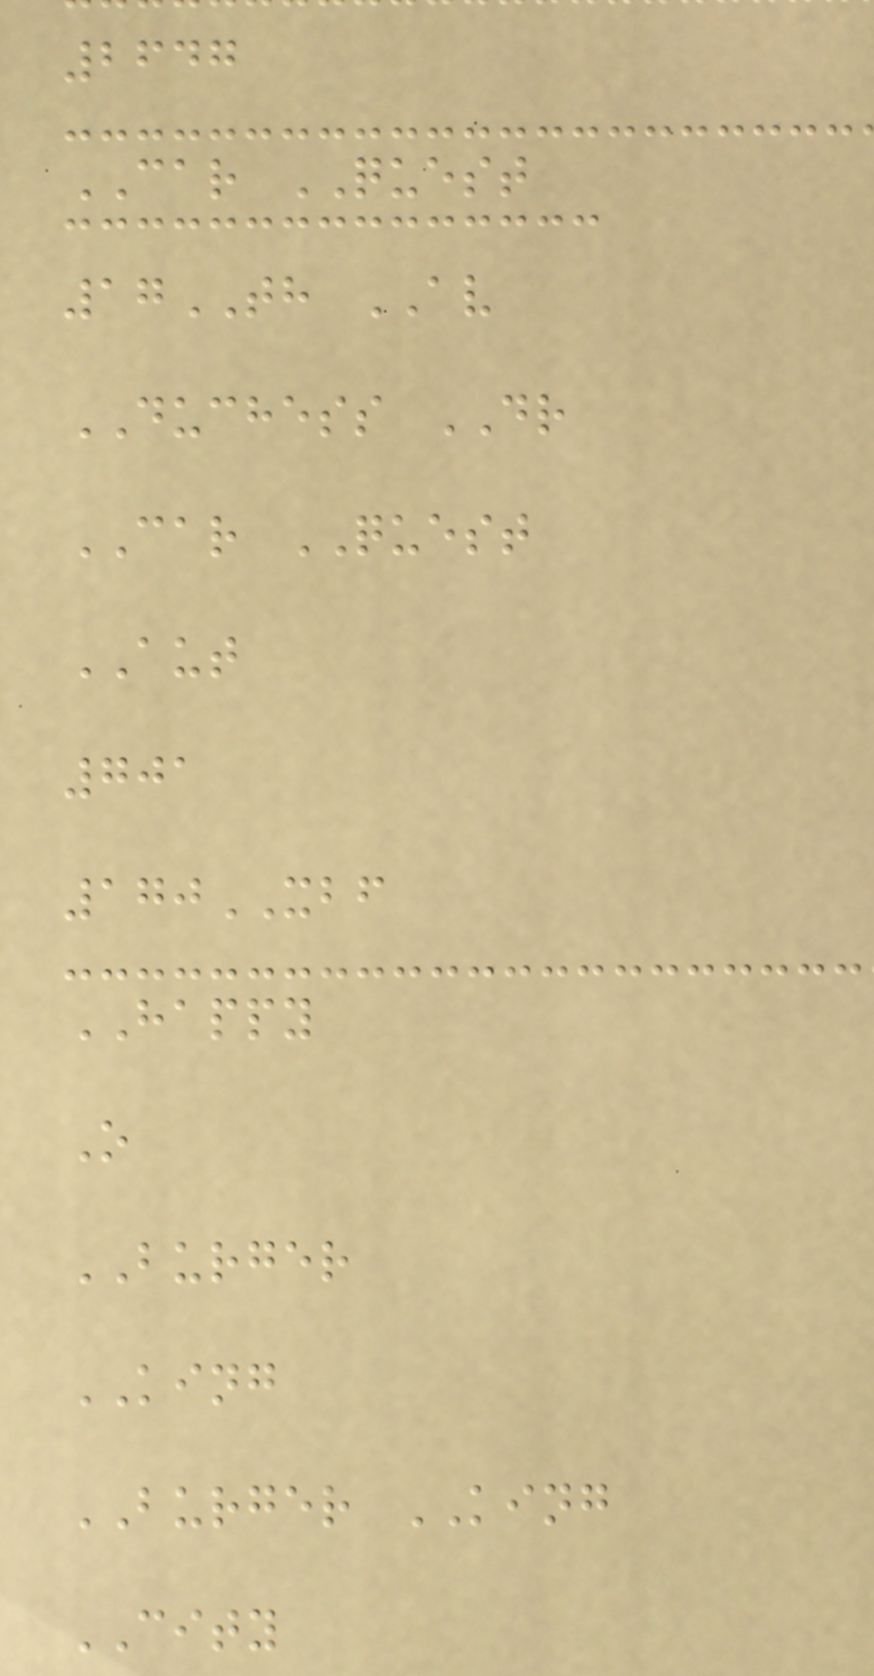2647
CAR QUEST
17TH AV
DUCHESS DR
CAR QUEST
AUT
701
170XBF
HAPPY
O
BURGER
KING
BURGER KING
CITY
